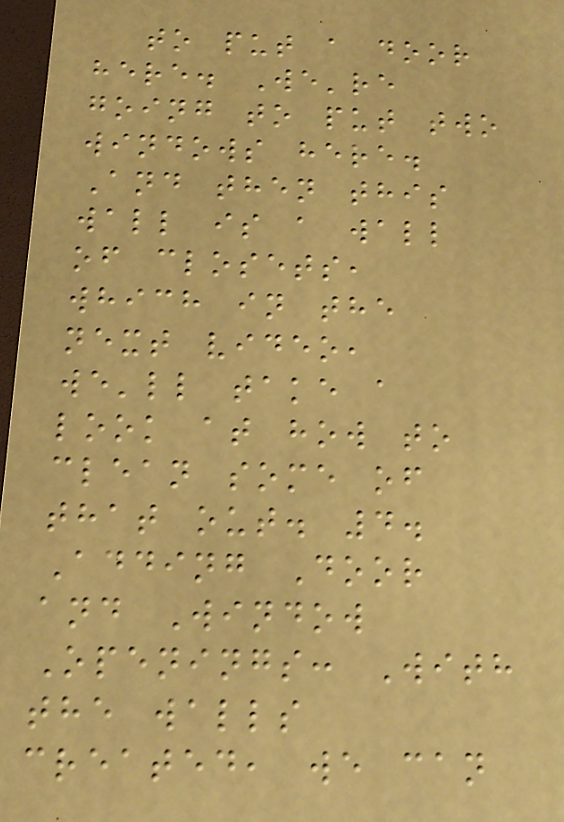to put a door
here. We're
going to put two
windows here.
And then this
wall is a wall
of closets,
which in the
next video,
we'll take a
look at how to
clean some of
that out. 4.
Adding Door
and Window
Openings: With
the walls
created, we can
